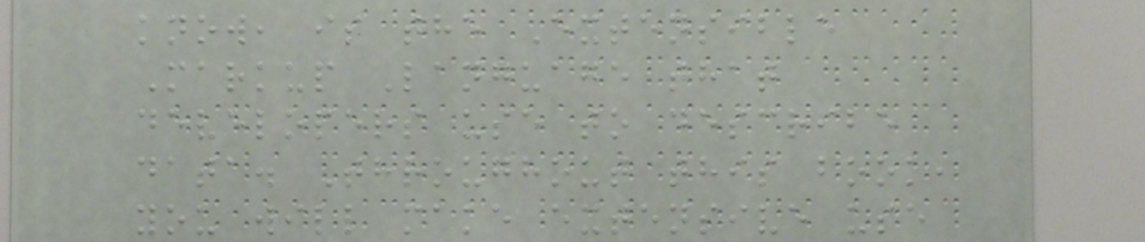know, is the Extensible
Markup Language that
developers use to describe
data. Throughout this book,
you will make extensive use
